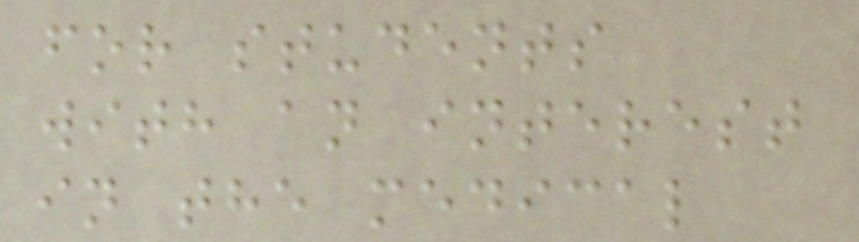for students
with an interest
in the medical
